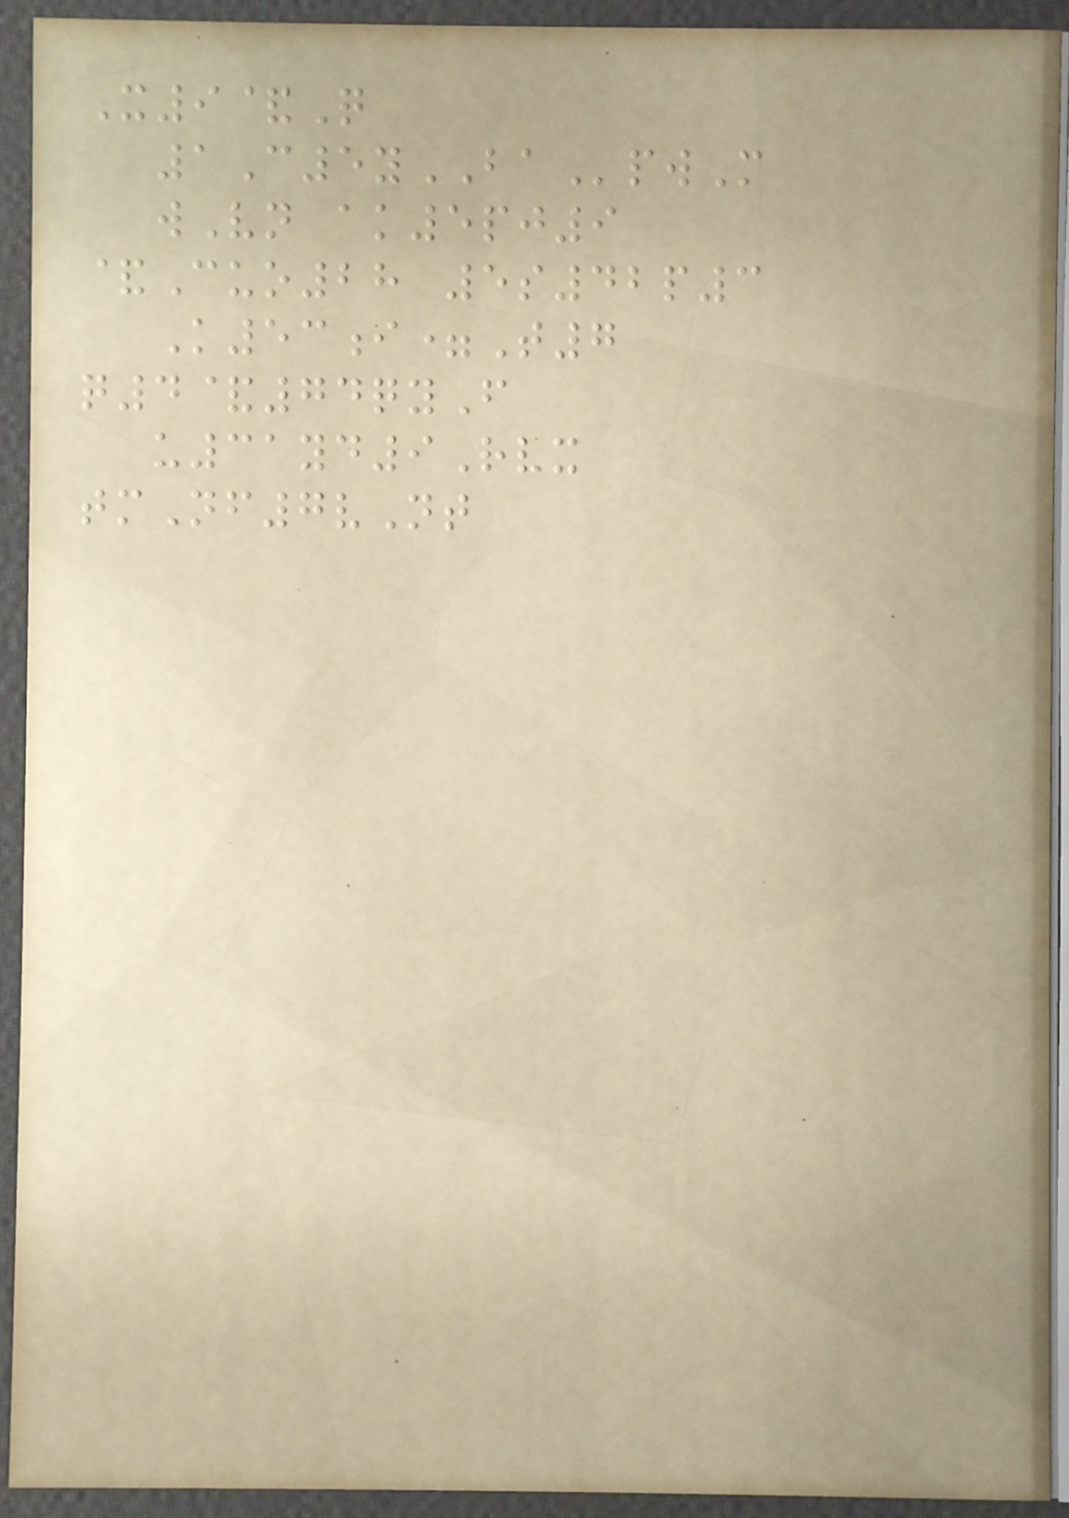X9&Q
1C5yBApwM
wVn ak5pj9
&Cuo28 5s42p3
K53i=T7
q4&74qyF
u31yd9Rvx
tmNf7vNt
